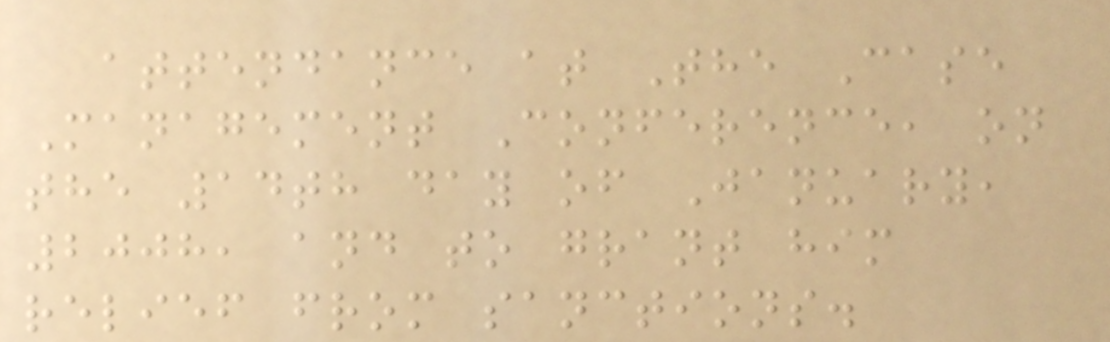attendance at The Case
Management Conference, on
the 14th day of January,
2008, and to grant him
relief from sanctions.
